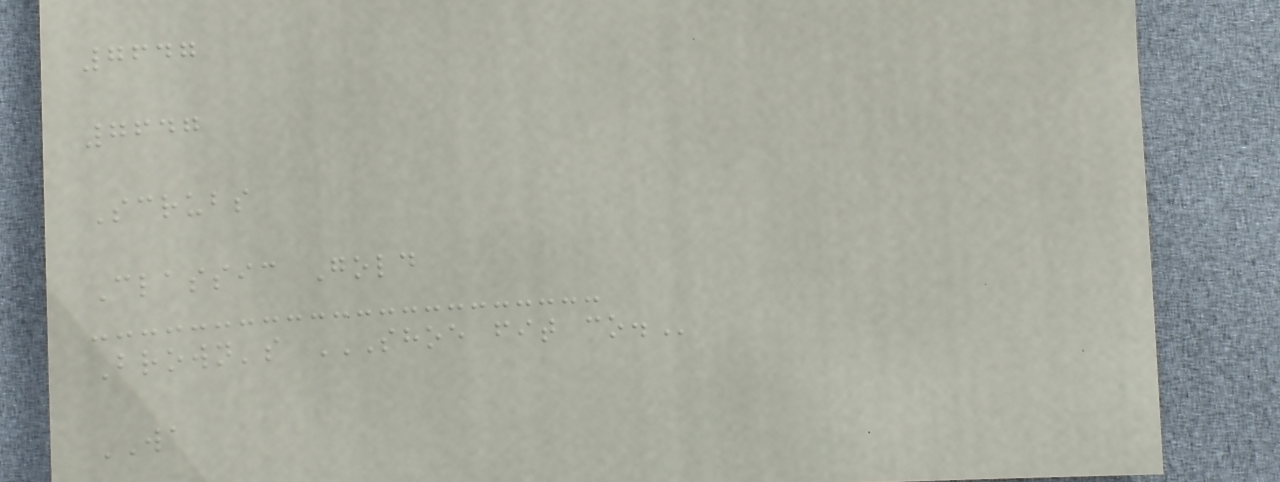7647
7647
Scrubs
Classic Gold
Brown's SHOE FIT CO.
WA
